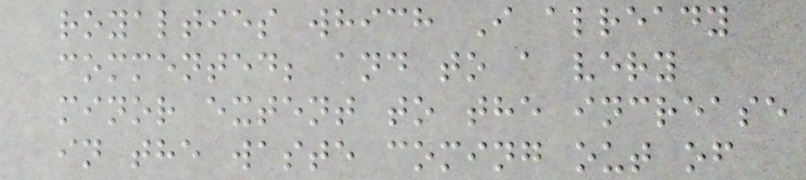royalties which I already
commented; and to a very
minor extent to the increase
in the waste coming out of
